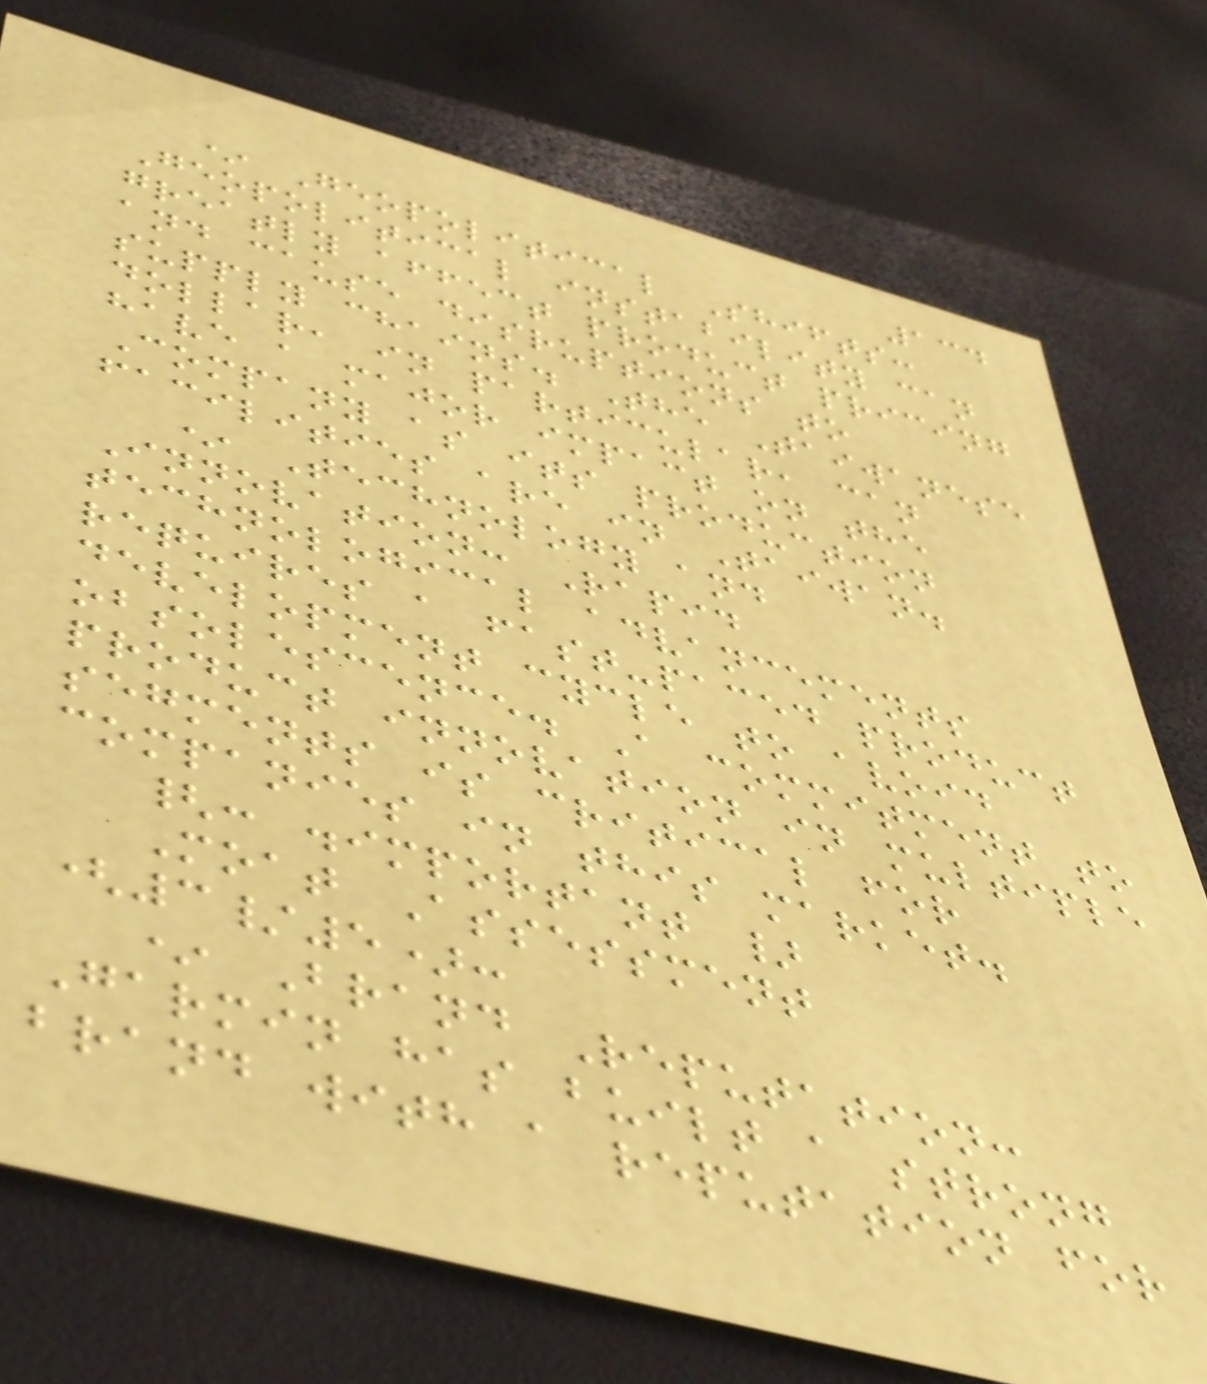134
* Geopolitical Shifts:
Geopolitical instability can
greatly affect product pricing
and cause disruptions to
supply chains. The Taiwanese
dollar, in particular, can
have a major impact on the
Company as its production
facilities are in Taiwan.
* Technology and
Innovation: Rapid
technological advancements
requires a fast-paced product
development cycle to avoid
obsolescence. A commitment to
product innovation in multiple
segments is critical for
companies in this market.
{: .important }
Moat Assessment
(3/5):
* Brand Reputation:
Garmin has built a strong
brand with a reputation for
